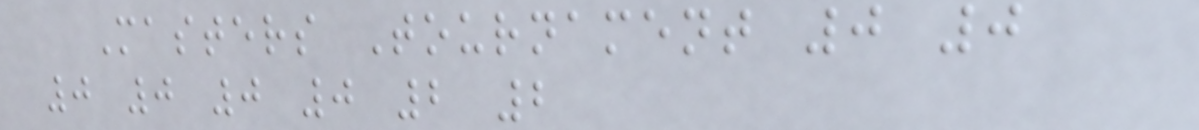Masters Tournament 0 0
0 0 0 0 2 2
